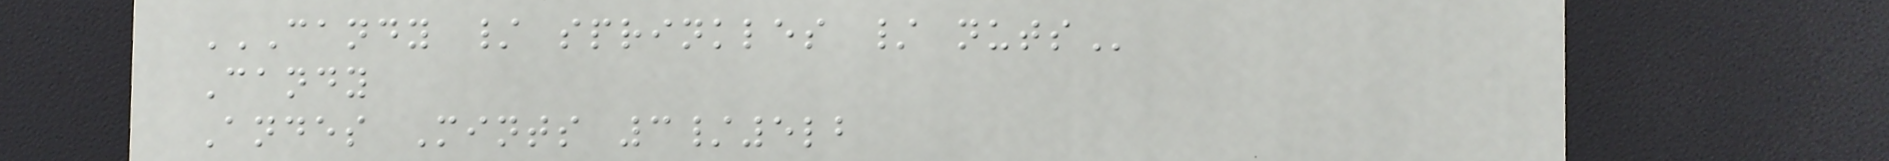CANDY / SPRINKLES / NUTS
Candy
Andes Mints 3/5lb
